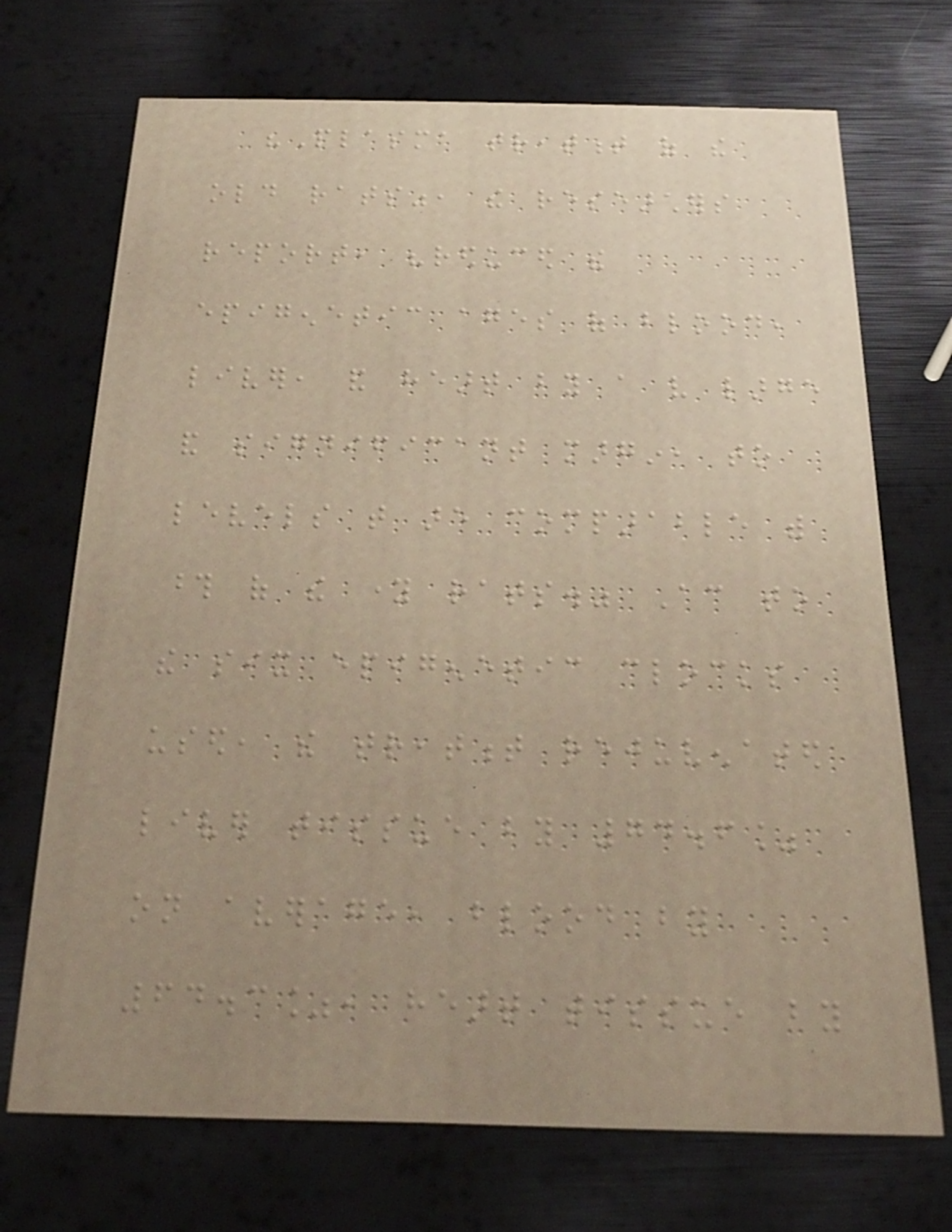"Plasma treatment of the
old rats", the researchers
report, "reduced the
epigenetic ages of blood,
liver, and heart by a very large
and significant margin, to
levels that are comparable with
those of the young rats." According to
the six epigenetic clocks
used, the treatment rejuvenated
liver tissue by 74.6%
on average, blood by
64.3%, heart tissue by
